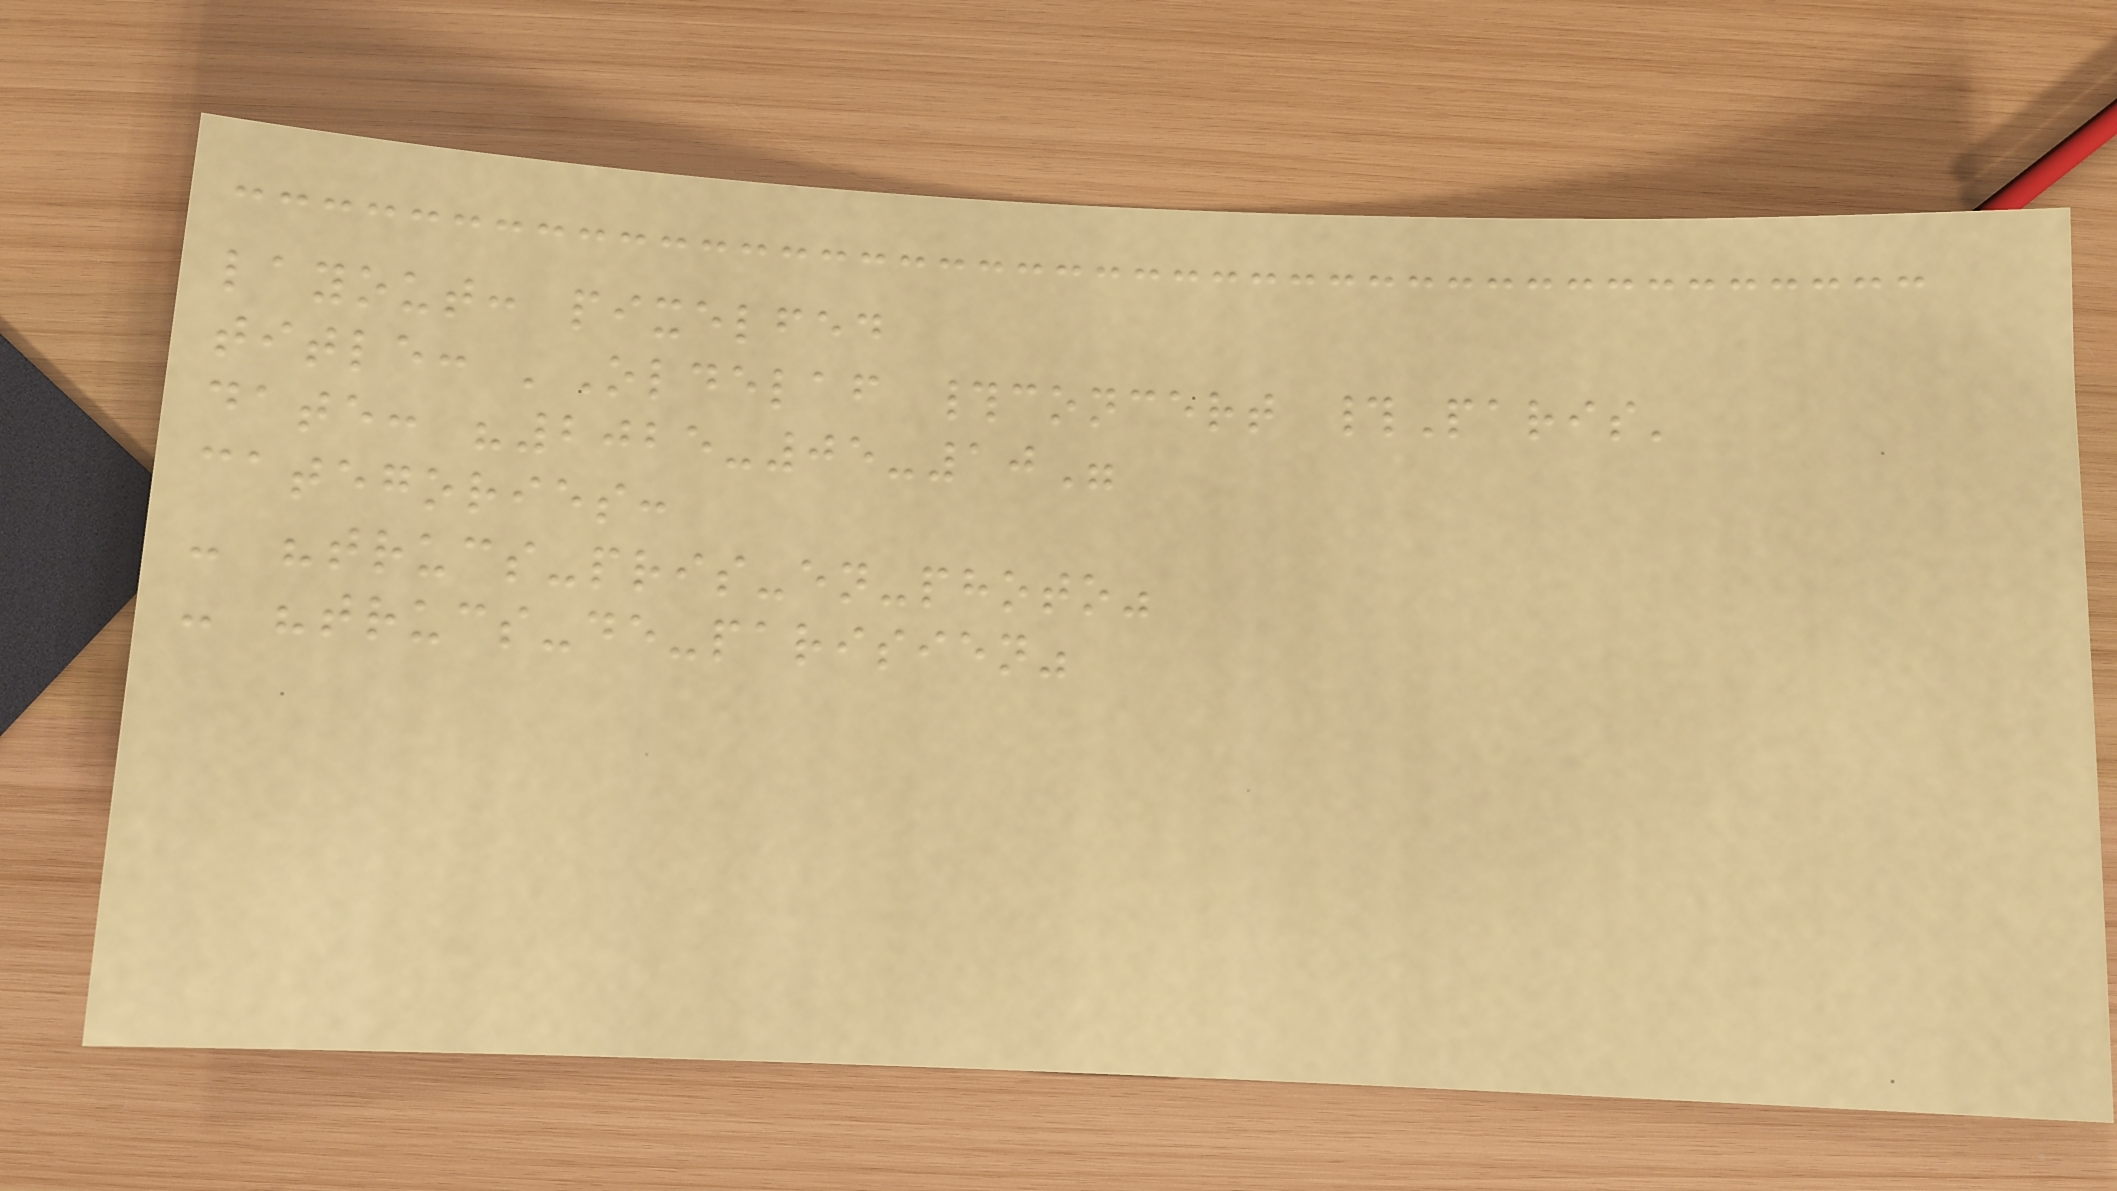layout: pixelfed
title: 'Oldelaf #concert #Paris'
date: "2025-05-10"
categories:
- "trucs-pris-en-photo"
- "trucs-de-parisien"
